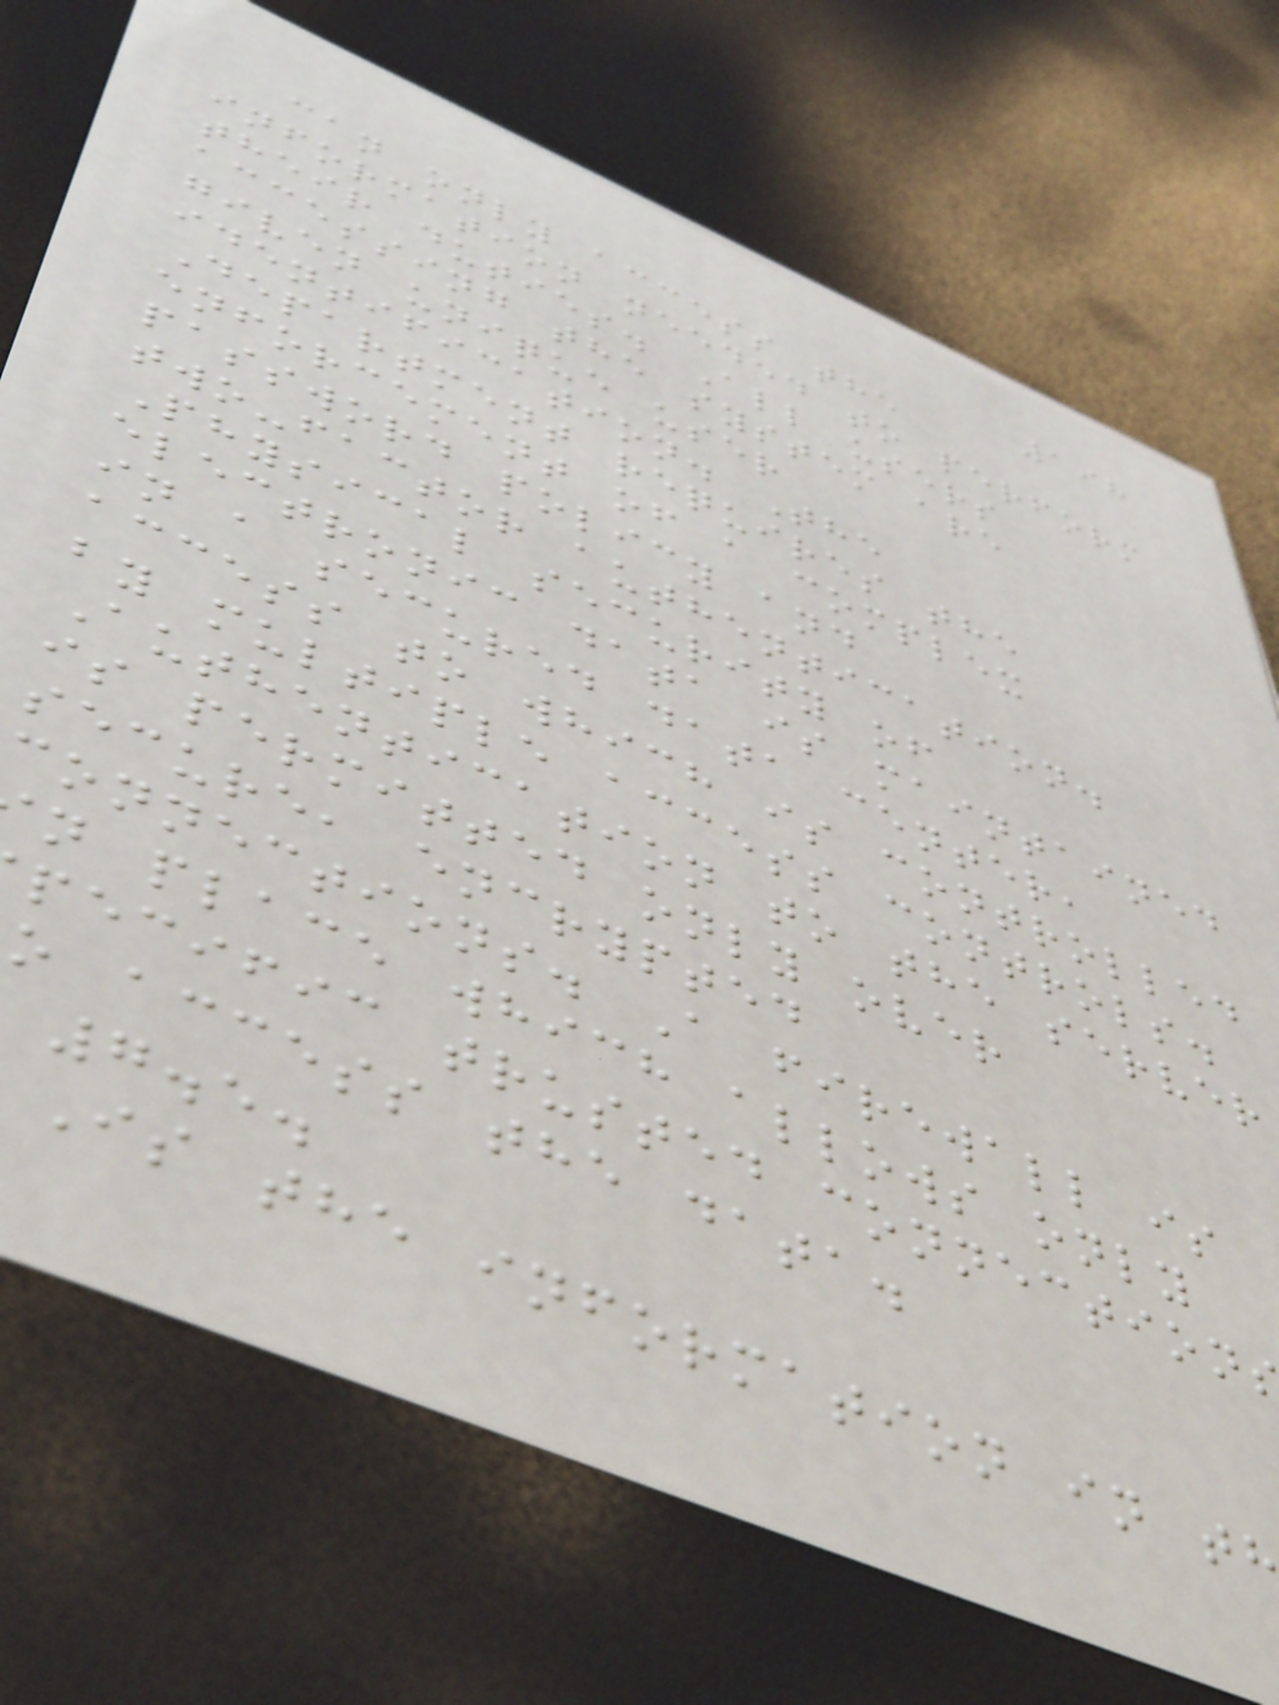198
can only access the
information needed to perform
their duties. All users
accessing the system are
given unique user
identification. The
Department requires the
enforcement of a complex
password policy and
two-factor authentication.
Physical security of
electronic data is maintained
in a secured data center,
access to which is controlled
by multiple access controls.
Authentication to the server
is permitted only over
secure, encrypted
connections. A firewall is
n place which allows only
pecific trusted connection
o access the data.
7.5.
Is the information in t
